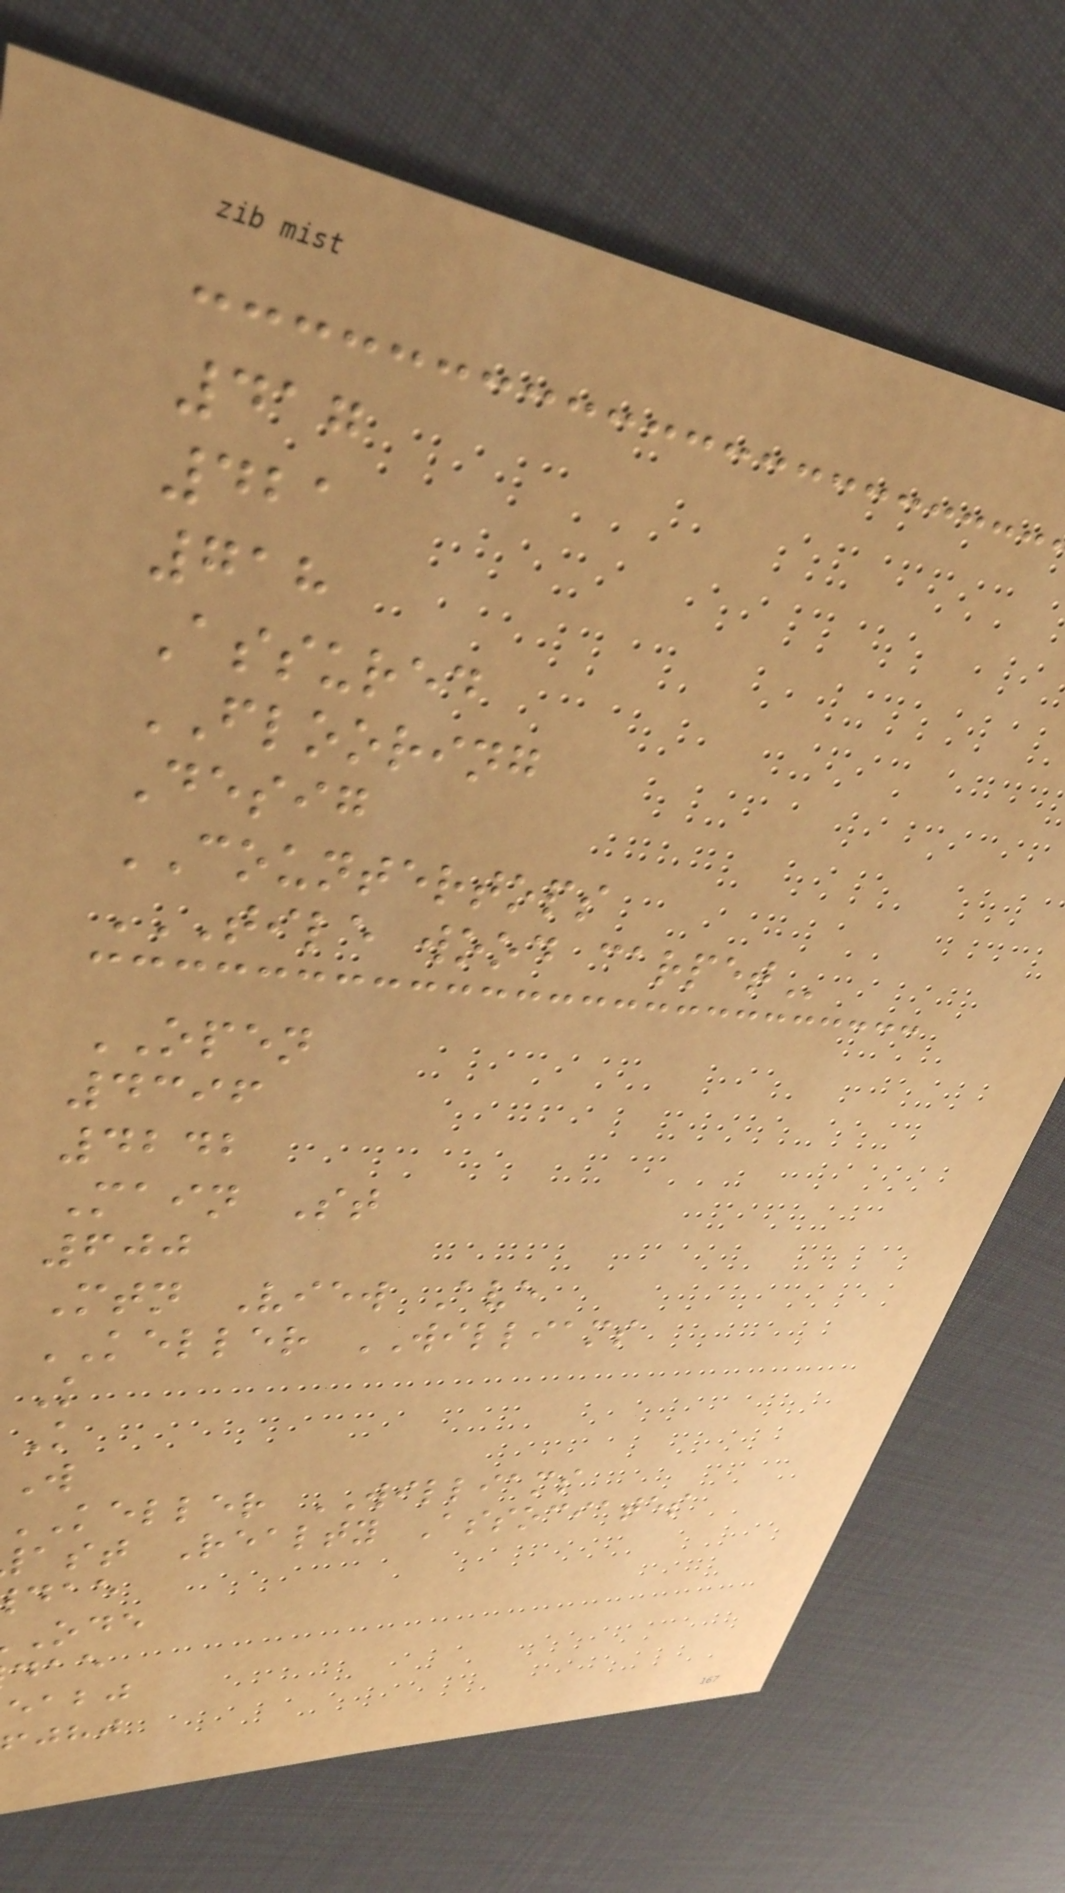417
421
718
Assured
FLOORING
Desig
COUNTERTOPS
TILE WOOD CARPET
OPEN
4396
4242
Main St
600
Mtn View Ave
KELLER WILLIAMS
K
K
W
keller WILLIAMS
ast Realty Associates
eabj
